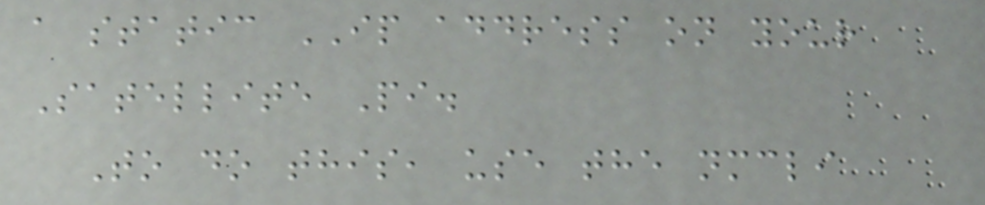a static IP address on your
Satellite Pi.
To do this, use the nmcli
